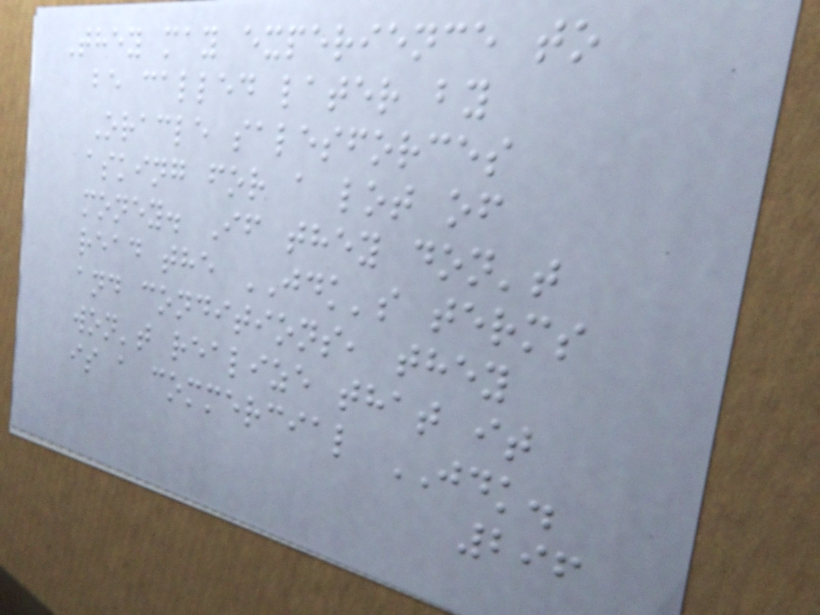They may experience to
be called later by
Oracle salesforces
asking for a lot of
money. If they don't
read the JDK's terms
and conditions, they
won't realize that it
is a commercial JDK.
296
